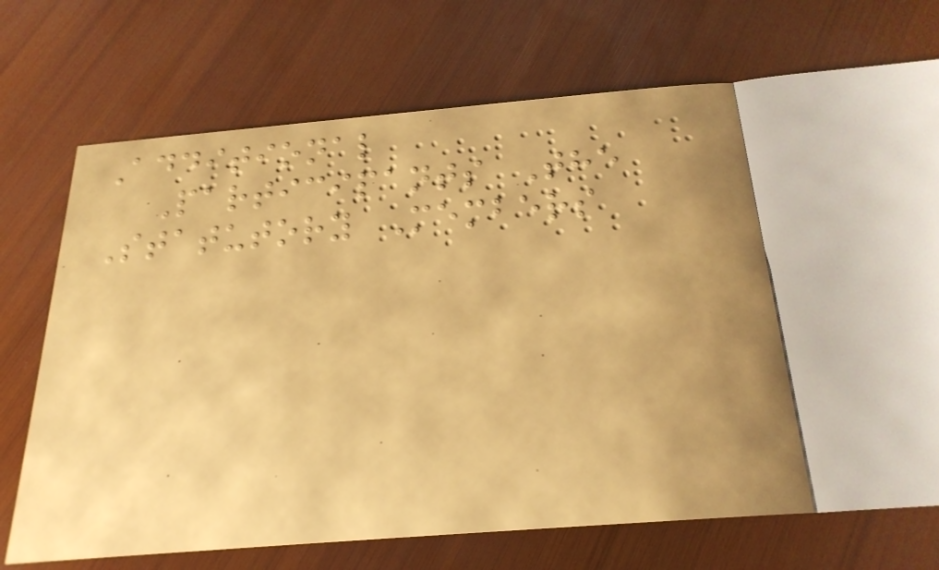Additional
Participants The
Statutory Members
